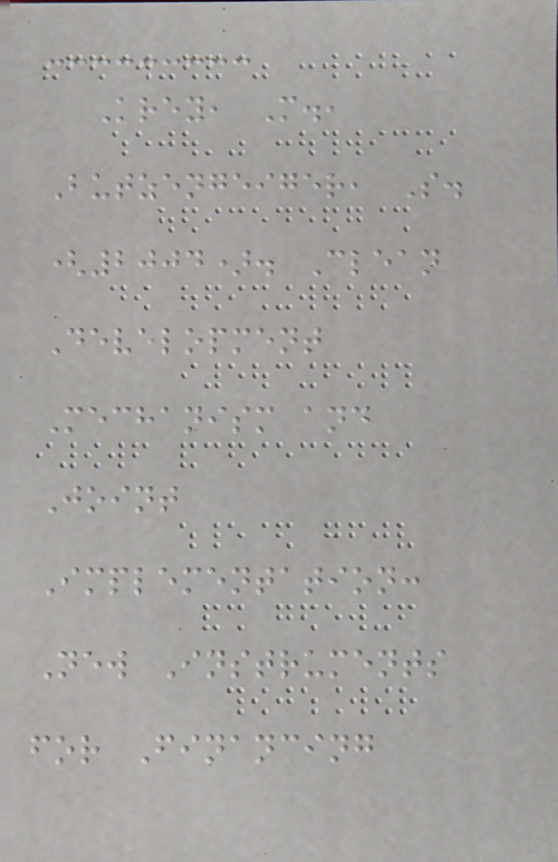Krey, M.,
Butzengeiger, S.
(2004). Clean
Development
Mechanism and
Joint
Implementation:
New Instruments
for Financing
